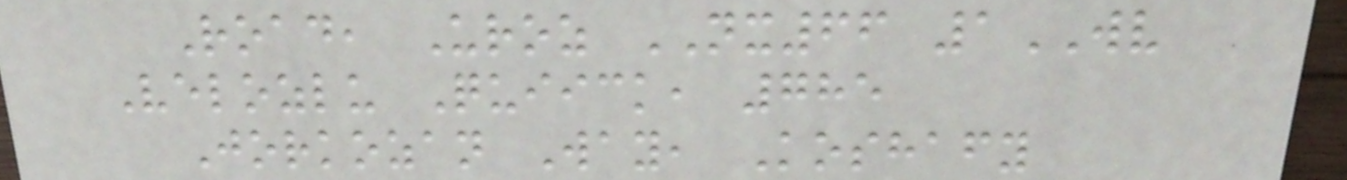Road, Uroz NX66 1WV
Velozlu Quiick, 785
Jorkozan Way, Koshafy
